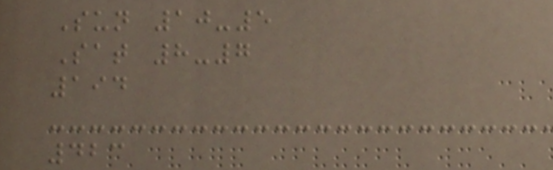Sun 10-5
Sat 8-7
194
423
